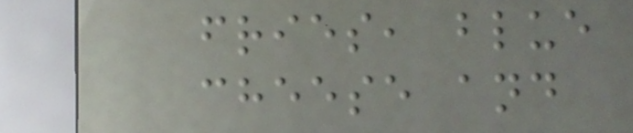fries, blue
cheese and
